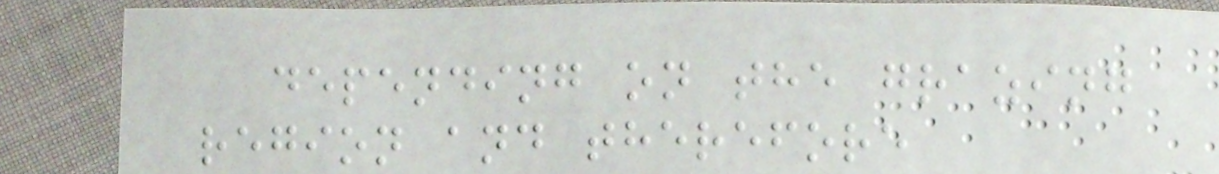depending on the grazing
region and therefore
